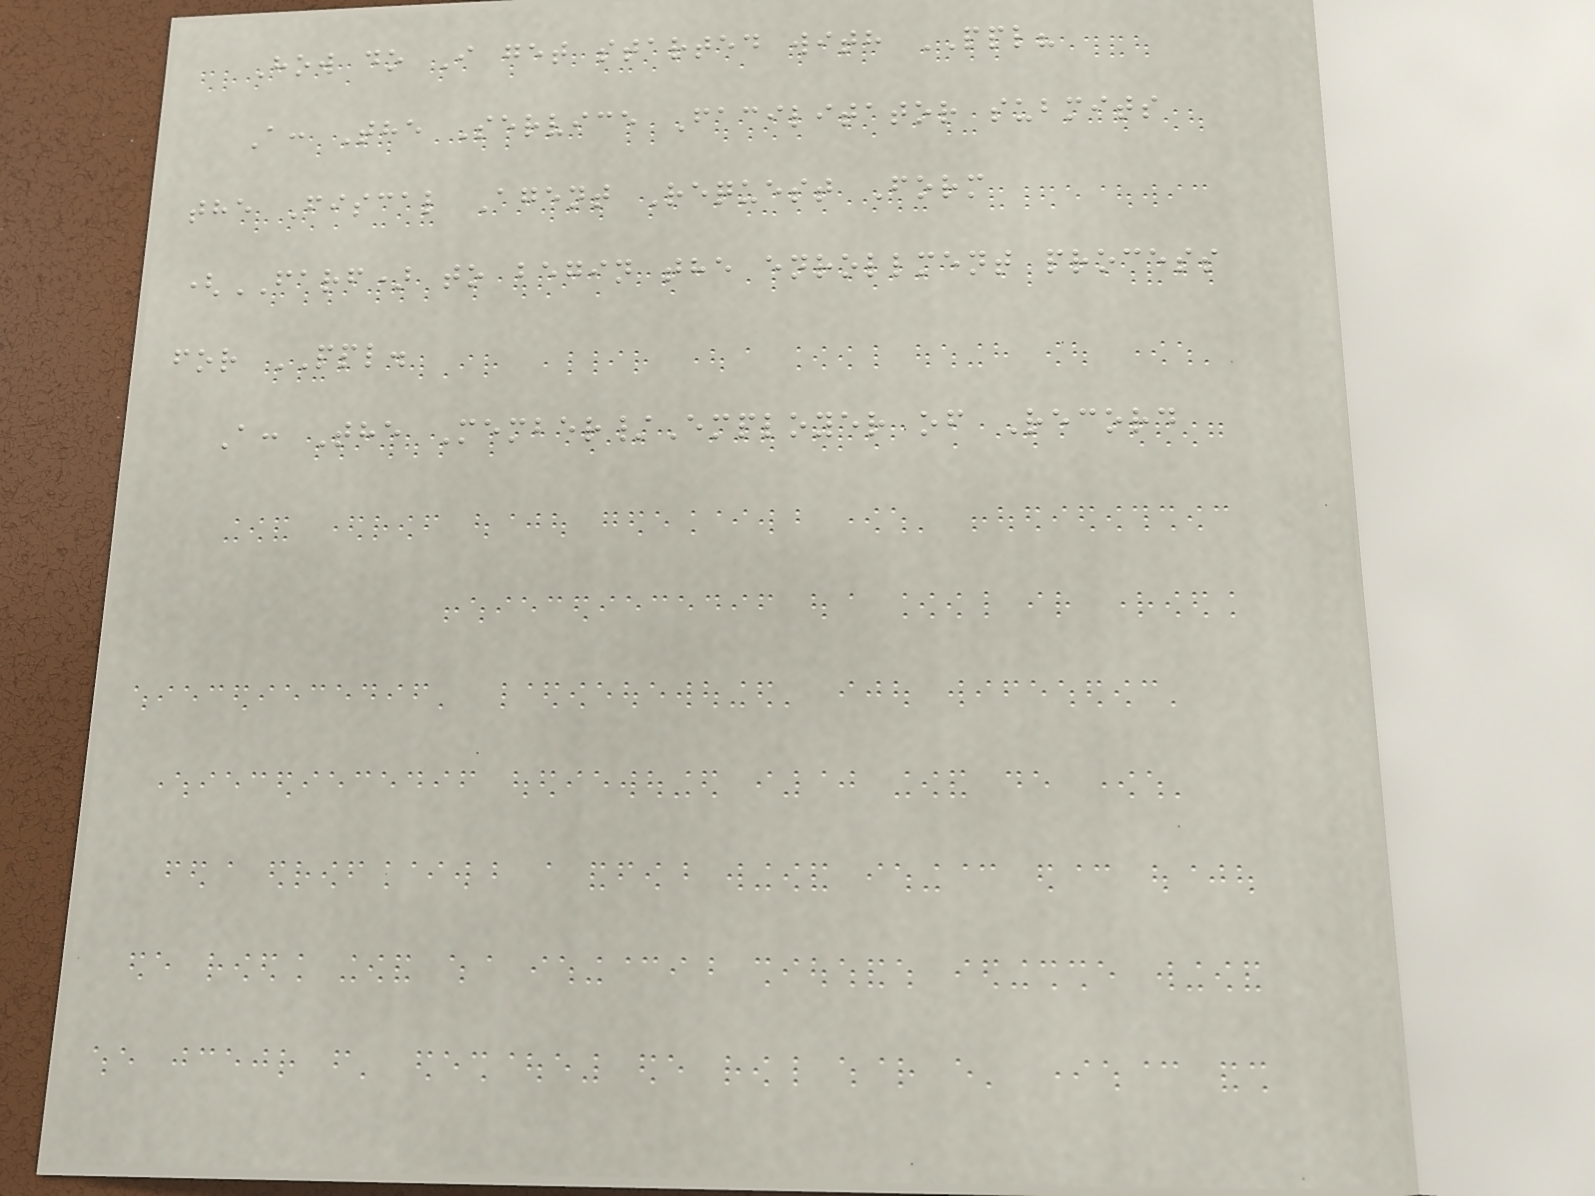How do I get started with PPL?
A: The Service Facilitator submits
the Fiscal Agent Request Form
(FARF) to begin the enrollment process
for PPL.
A: The Member/Employer of Record
